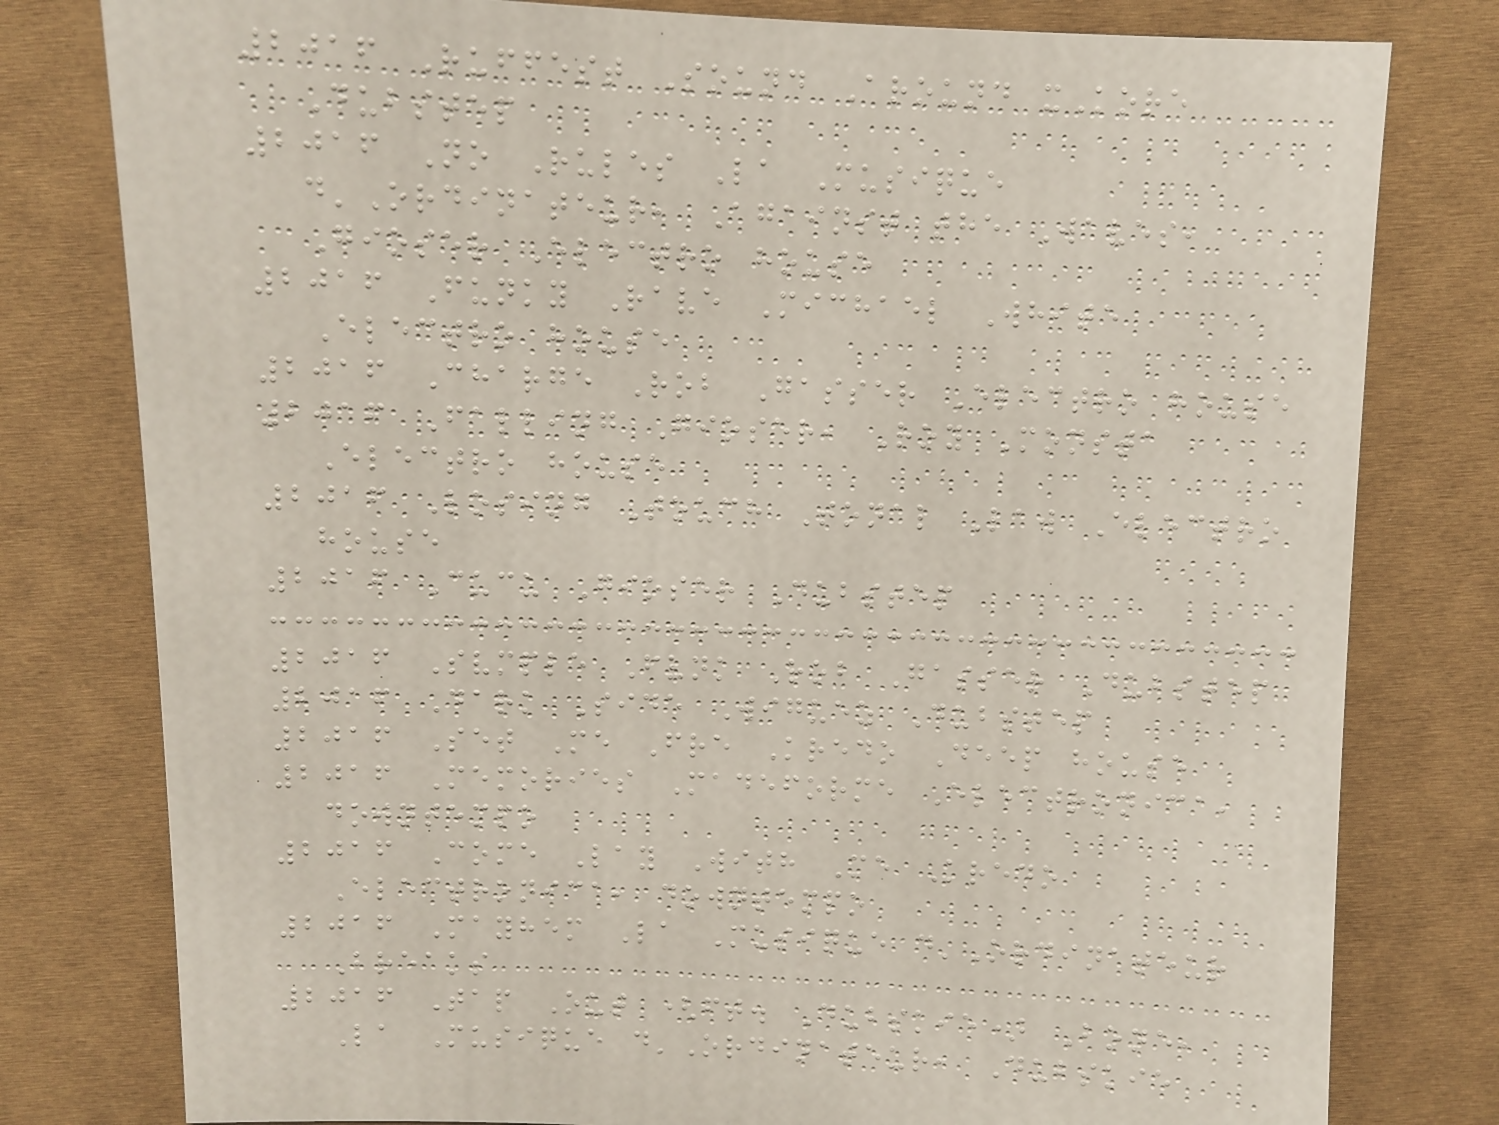2016 Ruffest Sound Around xKore
Dubstep
2016 No Rules La Musique
d'Ordinateur, Against the Waves,
Gioser Electro house
2016 Funky Rave Michael White
Electro house
2016 Charge Rob Gasser Electro house
2016 Falling Gioser, Roy Monsta
Electro house
2016 Losing Touch Tonal Law Electro
house
2016 Cucu Gioser Dubstep
2016 Svmple Fvnk Rob Gasser Dubstep
2016 Dark Side Wiguez Dubstep
2016 Set Me Fre Kredo Deep house
2016 Memories Madeforme Electronica,
downtempo
2016 Come Lay With Me Kredo
Electronica, downtempo
2016 Mayhem La Musique d'Ordinateur
Breaks
2016 Tap Out (ft. Dubskie) Bone,
La Musique d'Ordinateur, Dubskie
